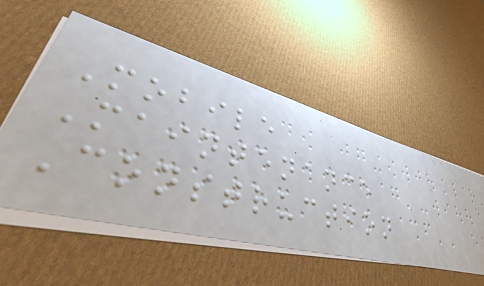Mobile
Maintenance
Construction
